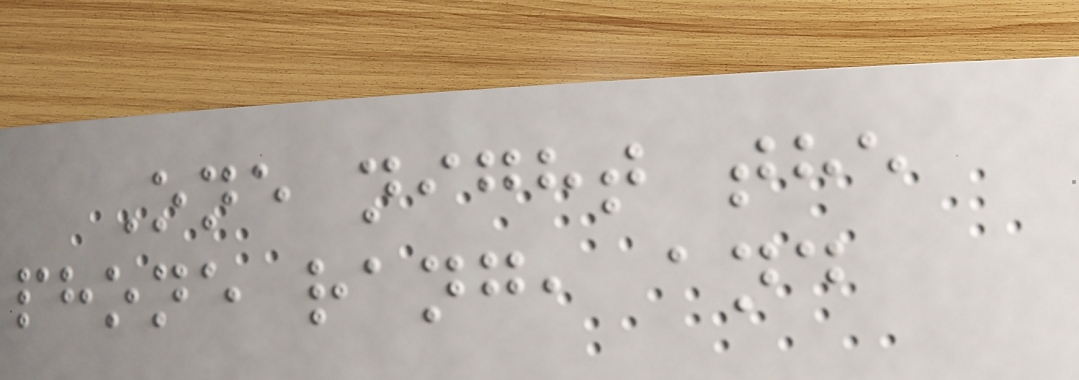One night the
phone rang, and
